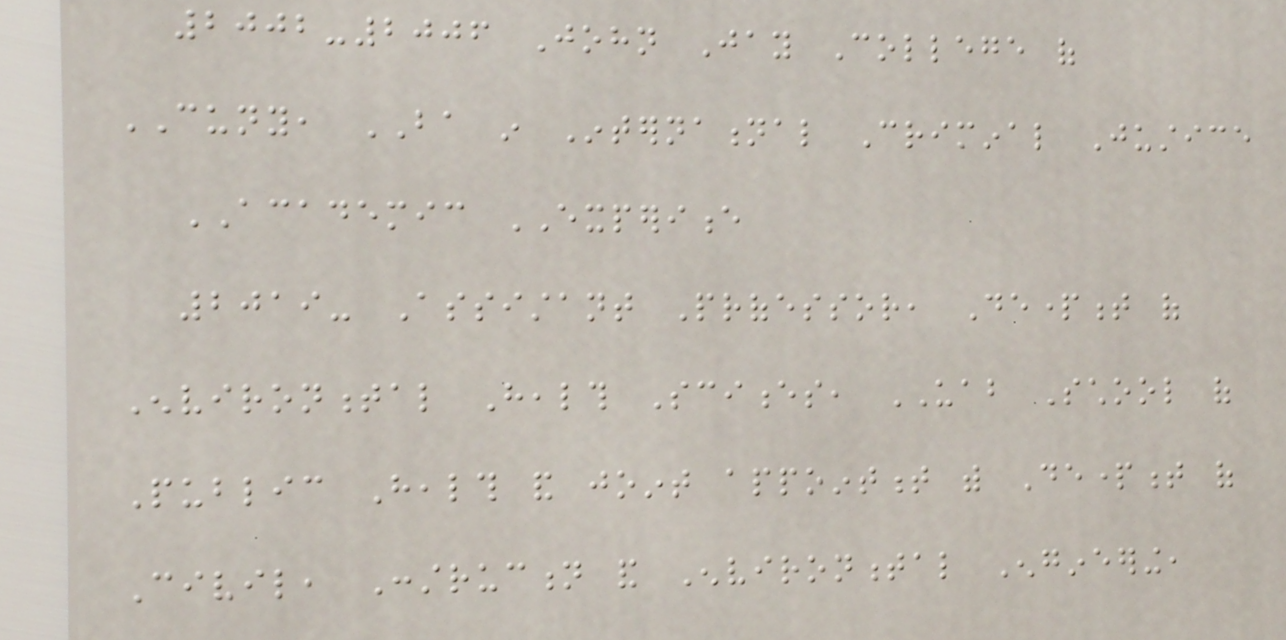2002-2006 John Jay College of
CUNY, BA in International Criminal Justice
ACADEMIC EXPERIENCE
2019- Assistant Professor, Department of
Environmental Health Sciences, UAB School of
Public Health and joint appointment with Department of
Civil, Construction and Environmental Engineering,
